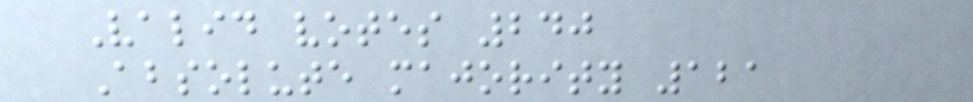Valid votes 240
Absolute majority 121
